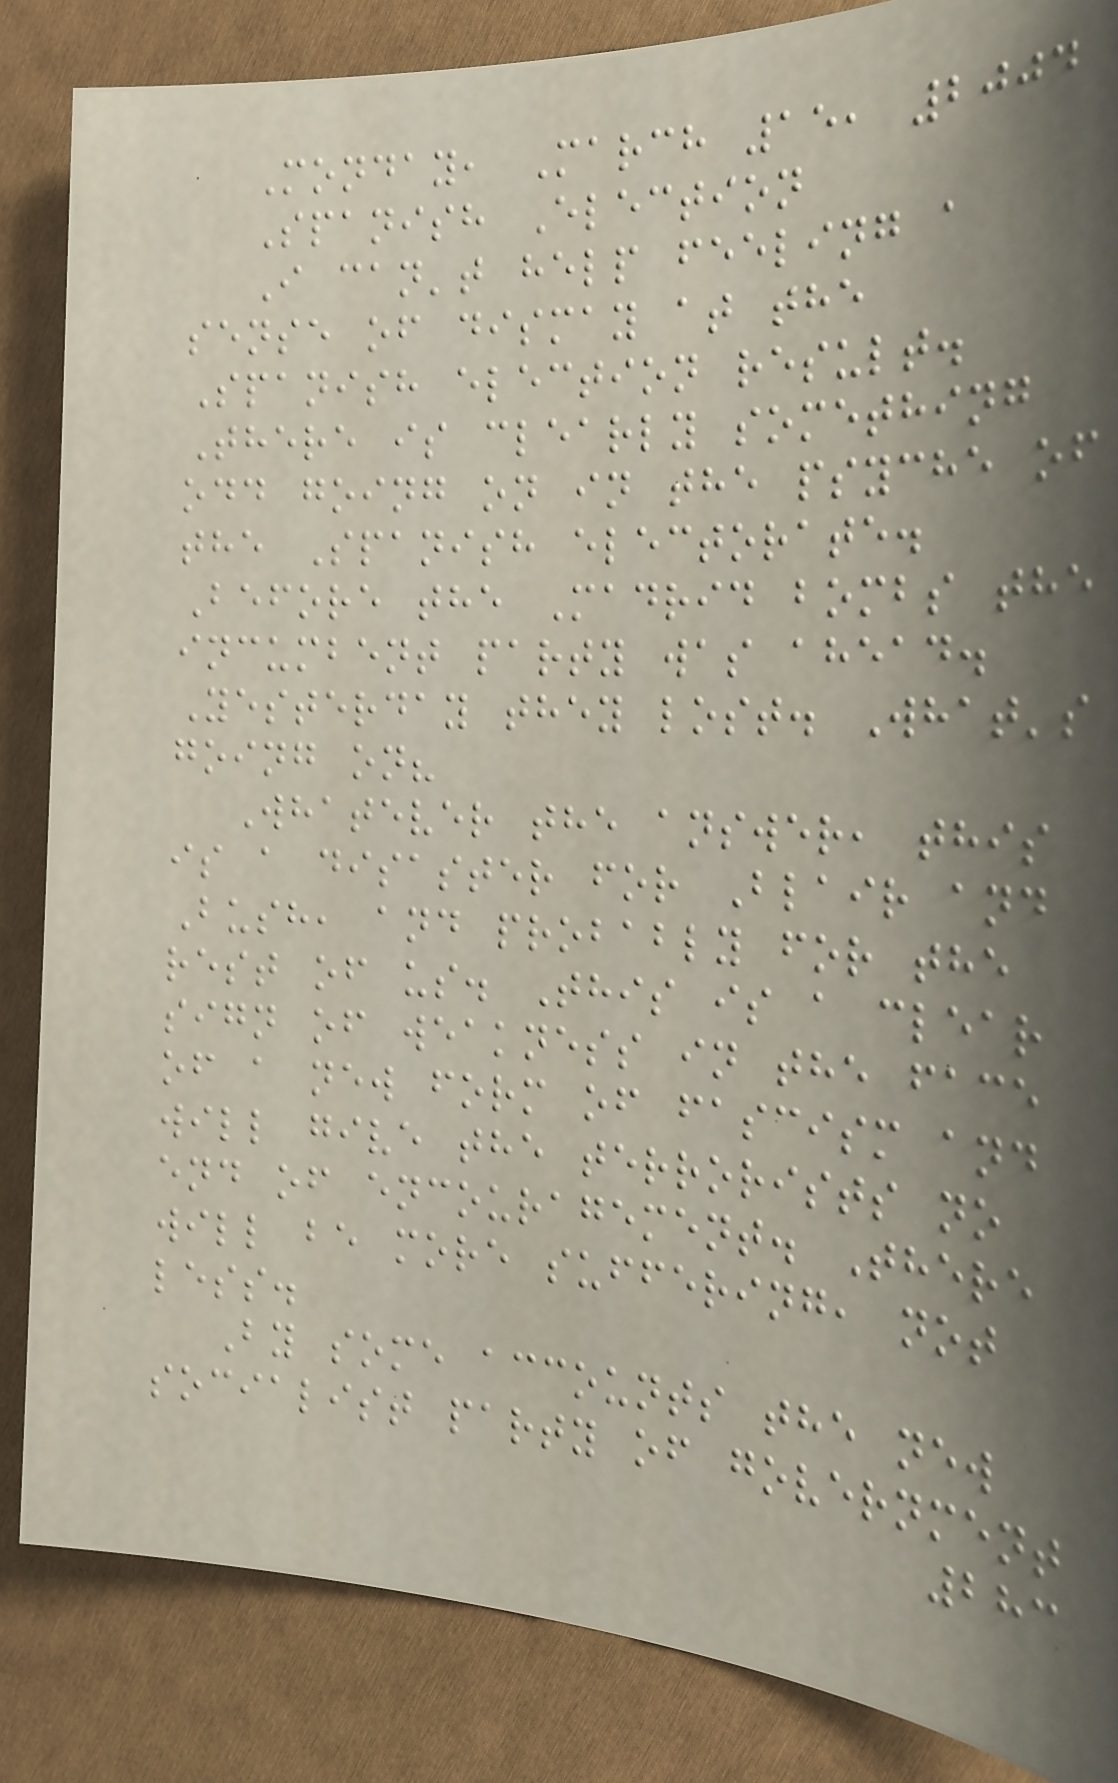Monday, March 15, 2004
Spanish Election
I can't help feeling a
sense of dismay at the
Spanish election result.
There is clearly something
odd going on in the psyche of
the Spanish electorate.
Before the Madrid bombs the
incumbent party was ahead.
Yesterday they lost. What's
going on?
Whatever the answer, this
is a disaster for Blair and
Bush, and probably for the
rest of us. This is a clear
sign of weakness in the face
of a new form of fascism and
will give the terrorists no
end of encouragement. There
will be more suffering, not
less.
By some accounts the new
socialist party of government
283
